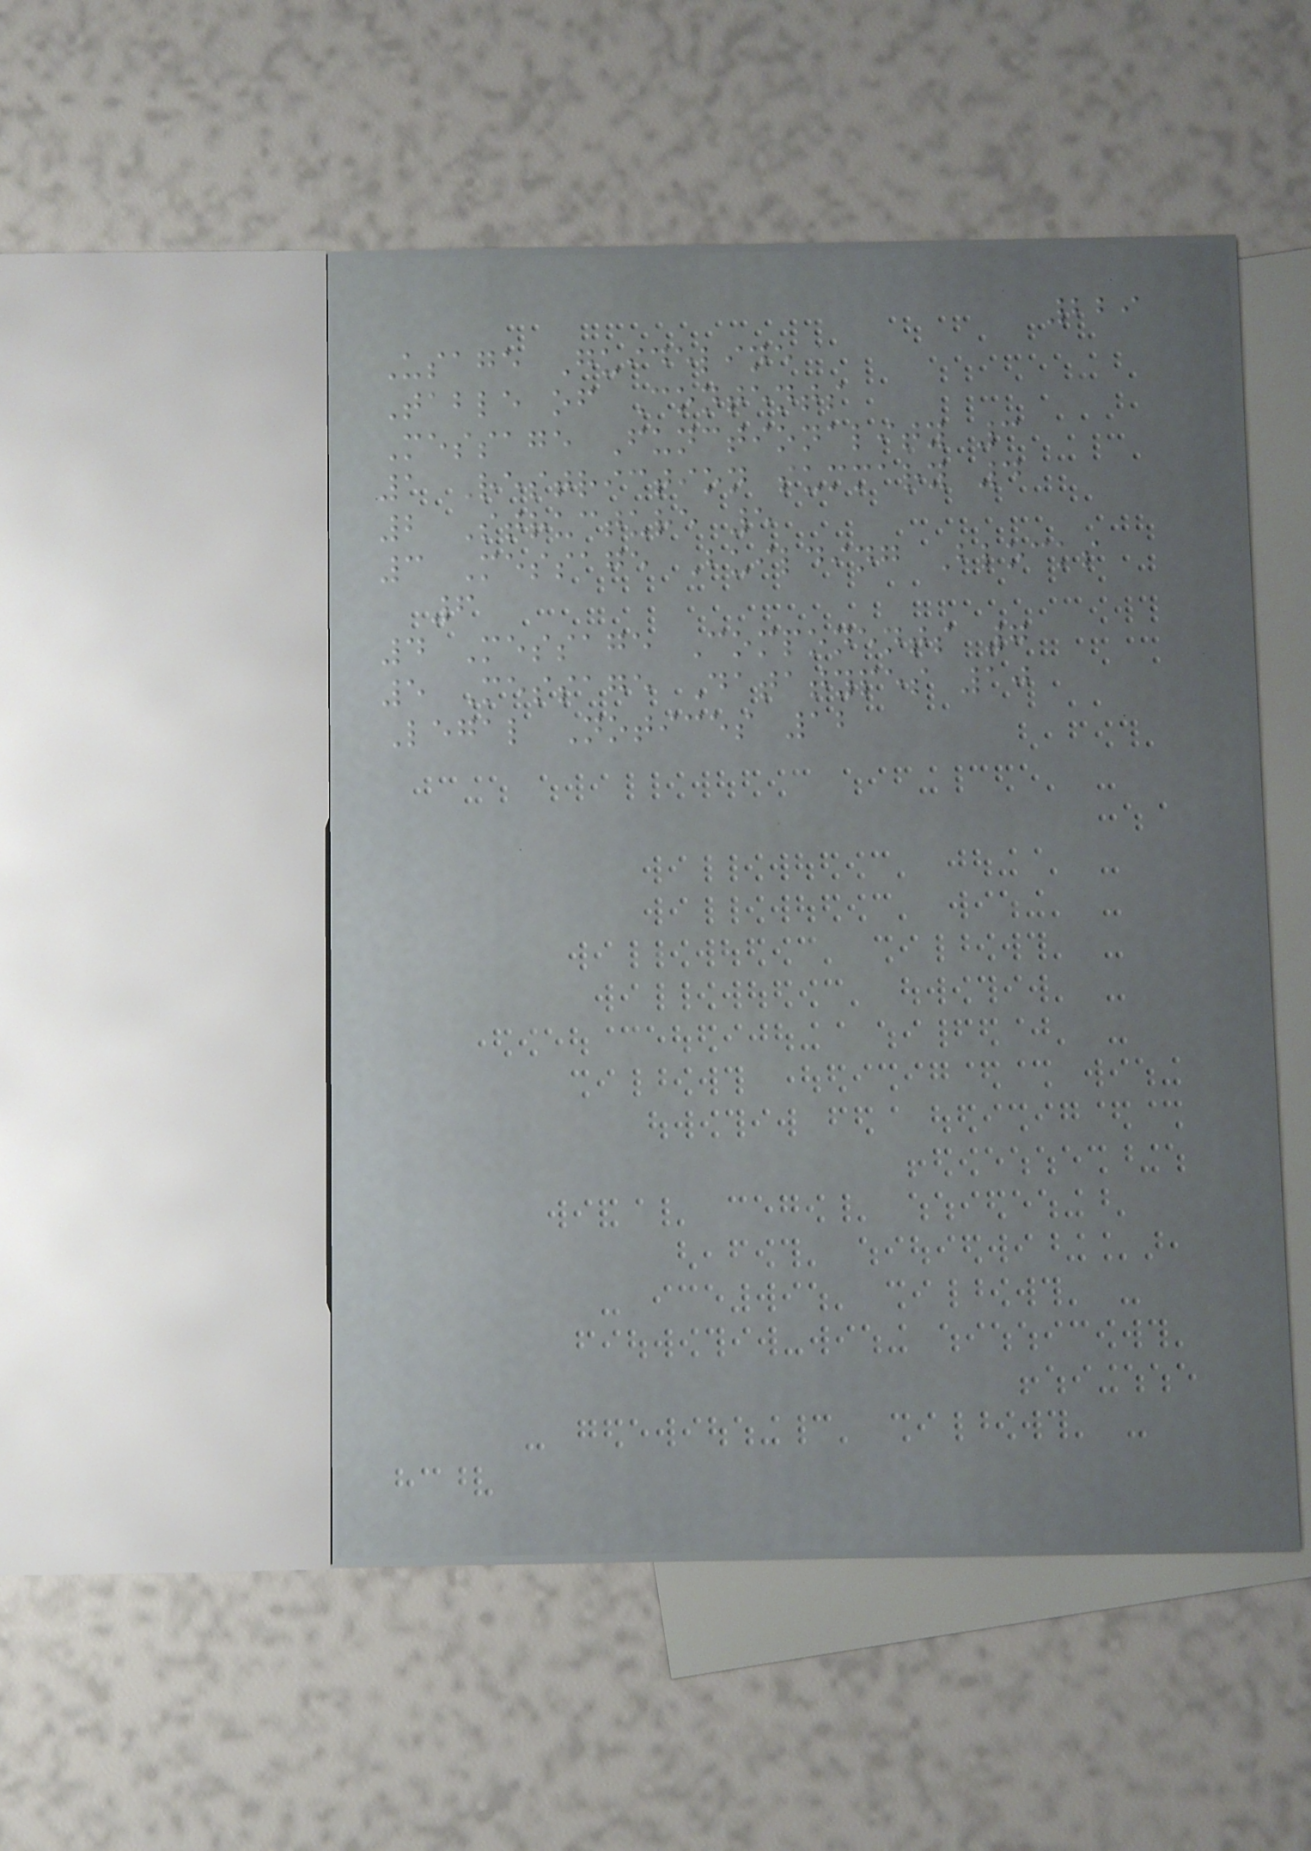229
Usage Guideline
Table of Contents
Message Functionality 3
1 Restriction summary 4
2 Structure 5
3 Message Building Blocks
6
4 Message Components 7
5 Message Datatypes 10
Legal Notices 12
